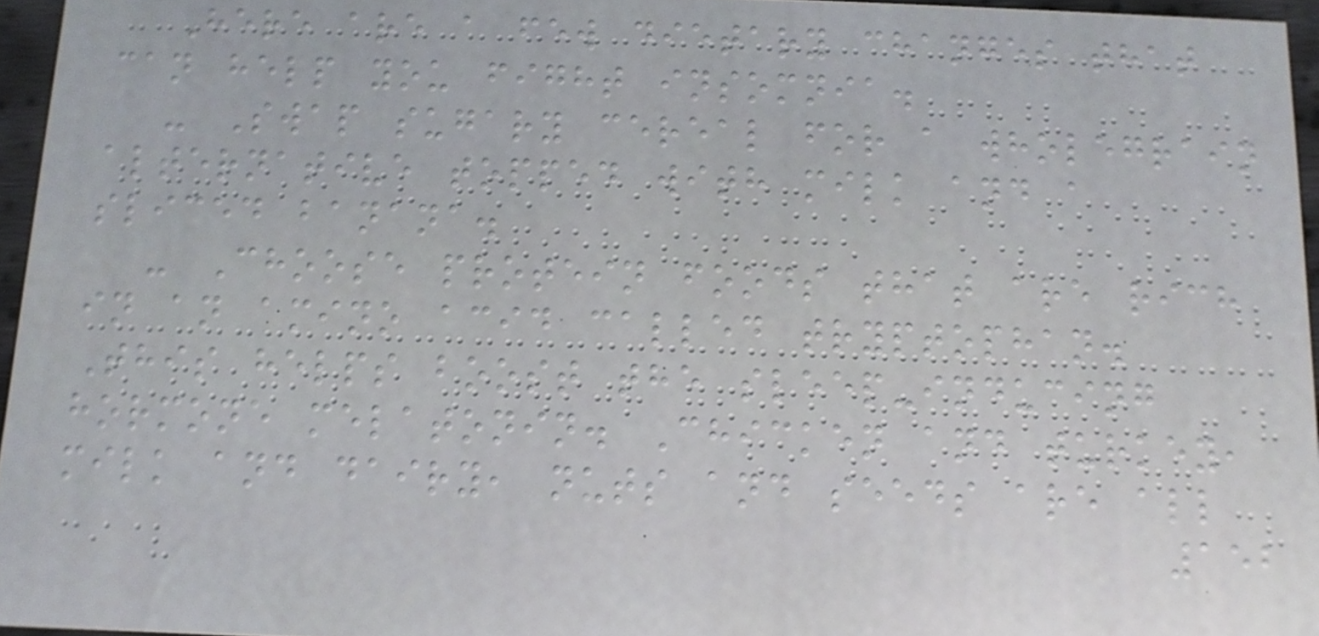Here are a few dietary changes that
can help you fight insomnia.
- Swap sugary cereal for a wholegrain
alternative topped with milk and a
sliced banana.
- Choose protein foods that are rich
in an amino acid called tryptophan.
This helps boost the sleep-inducing
hormone melatonin. Chicken and turkey,
milk and dairy, nuts and seeds are all
152
